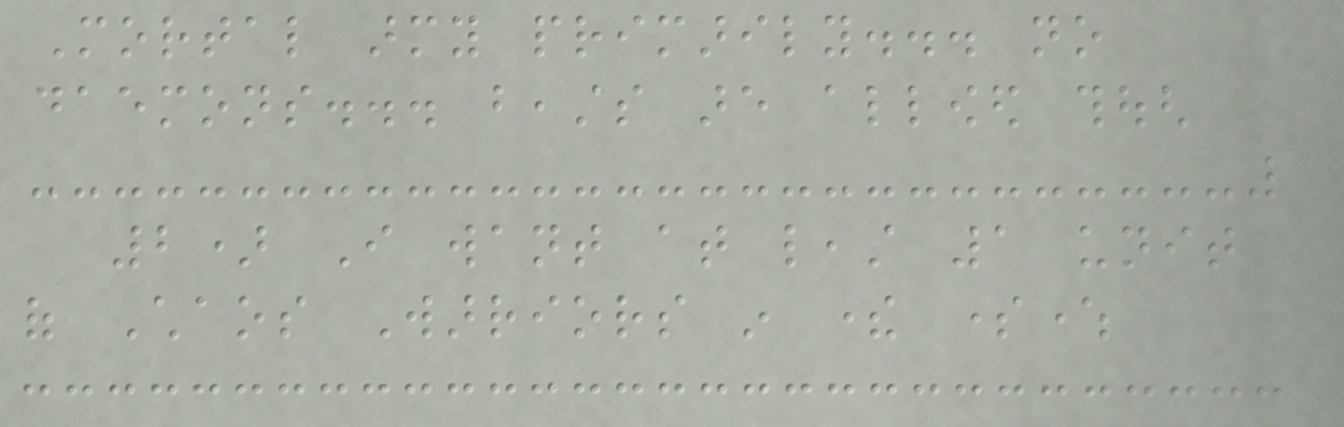Mortal army primarily... no
daemons... beasts are allowed though
2) I want at least 1 unit
of Chaos Warriors in there somewhere
